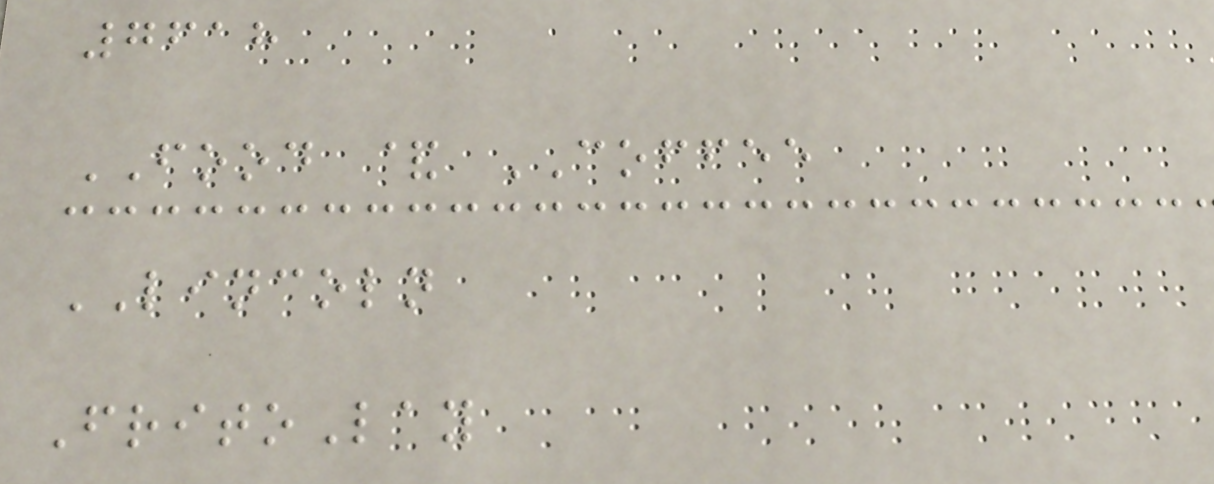7618
FOOD & COFFEE
LINCOLN
FritoLay
